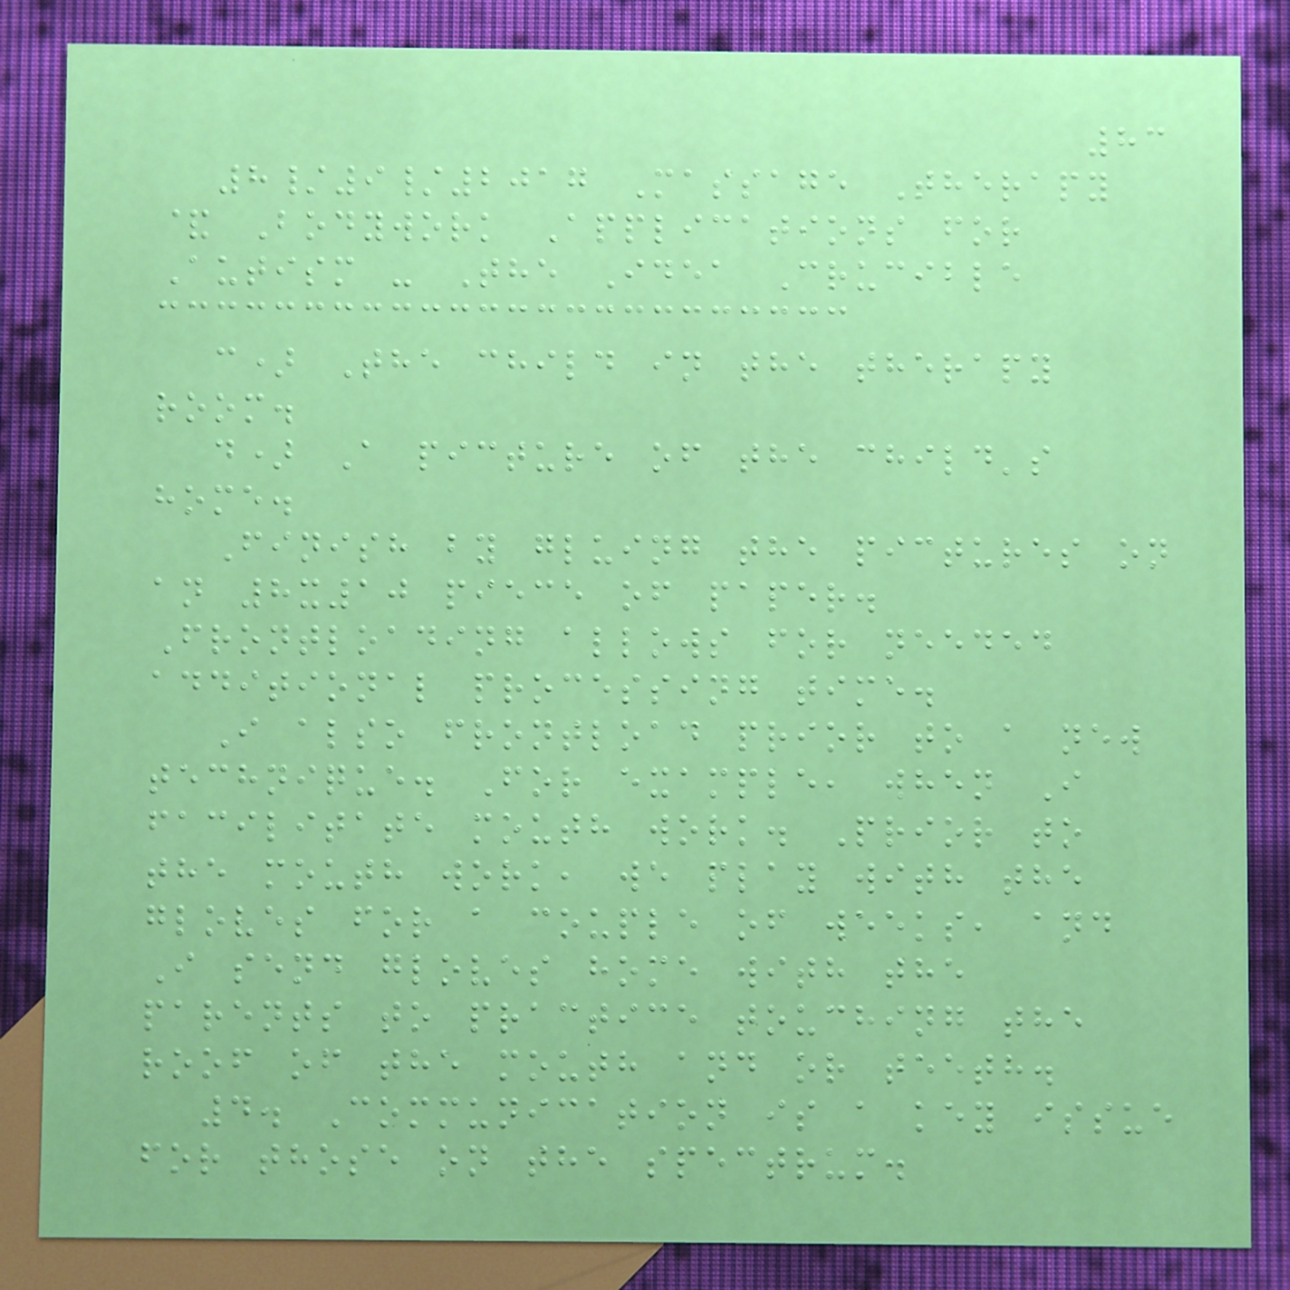83
8/9/2017 Massage Therapy
& Bodywork Applications for
Autism - The Idea Crucible
c) The child in the therapy
room.
d) A picture of the child's
home.
Finish by gluing the pictures on
an 8x10 piece of paper.
Frontloading allows for needed
additional processing time.
I also frontload prior to a new
technique. For example, when I
facilitate mouth work. Prior to
the mouth work, we play with the
gloves for a couple of weeks, and
I send gloves home with the
parents to practice touching the
roof of the mouth and or teeth.
4. Communication is a key issue
for those on the spectrum.
